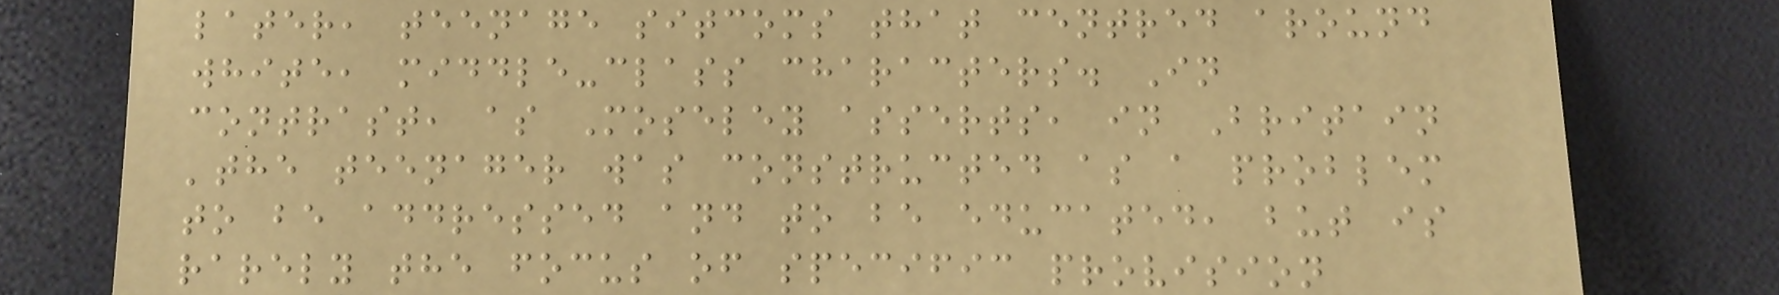later, teenage sitcoms that centred around
white, middle-class characters. In
contrast, as Moseley asserts, in Britain
'the teenager was constructed as a problem
to be addressed and to be educated, but is
rarely the focus of specific provision
